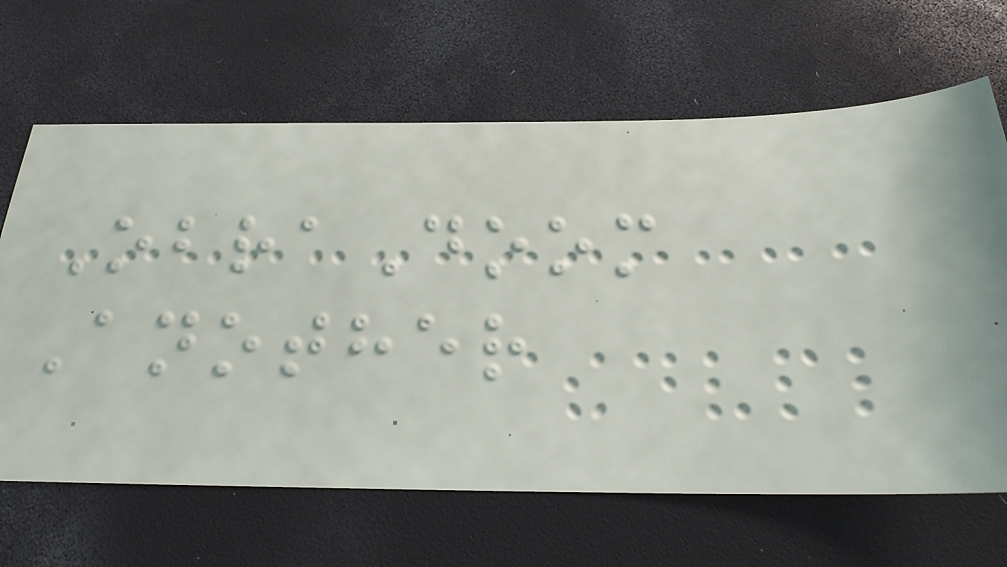ObraDoom
Another
